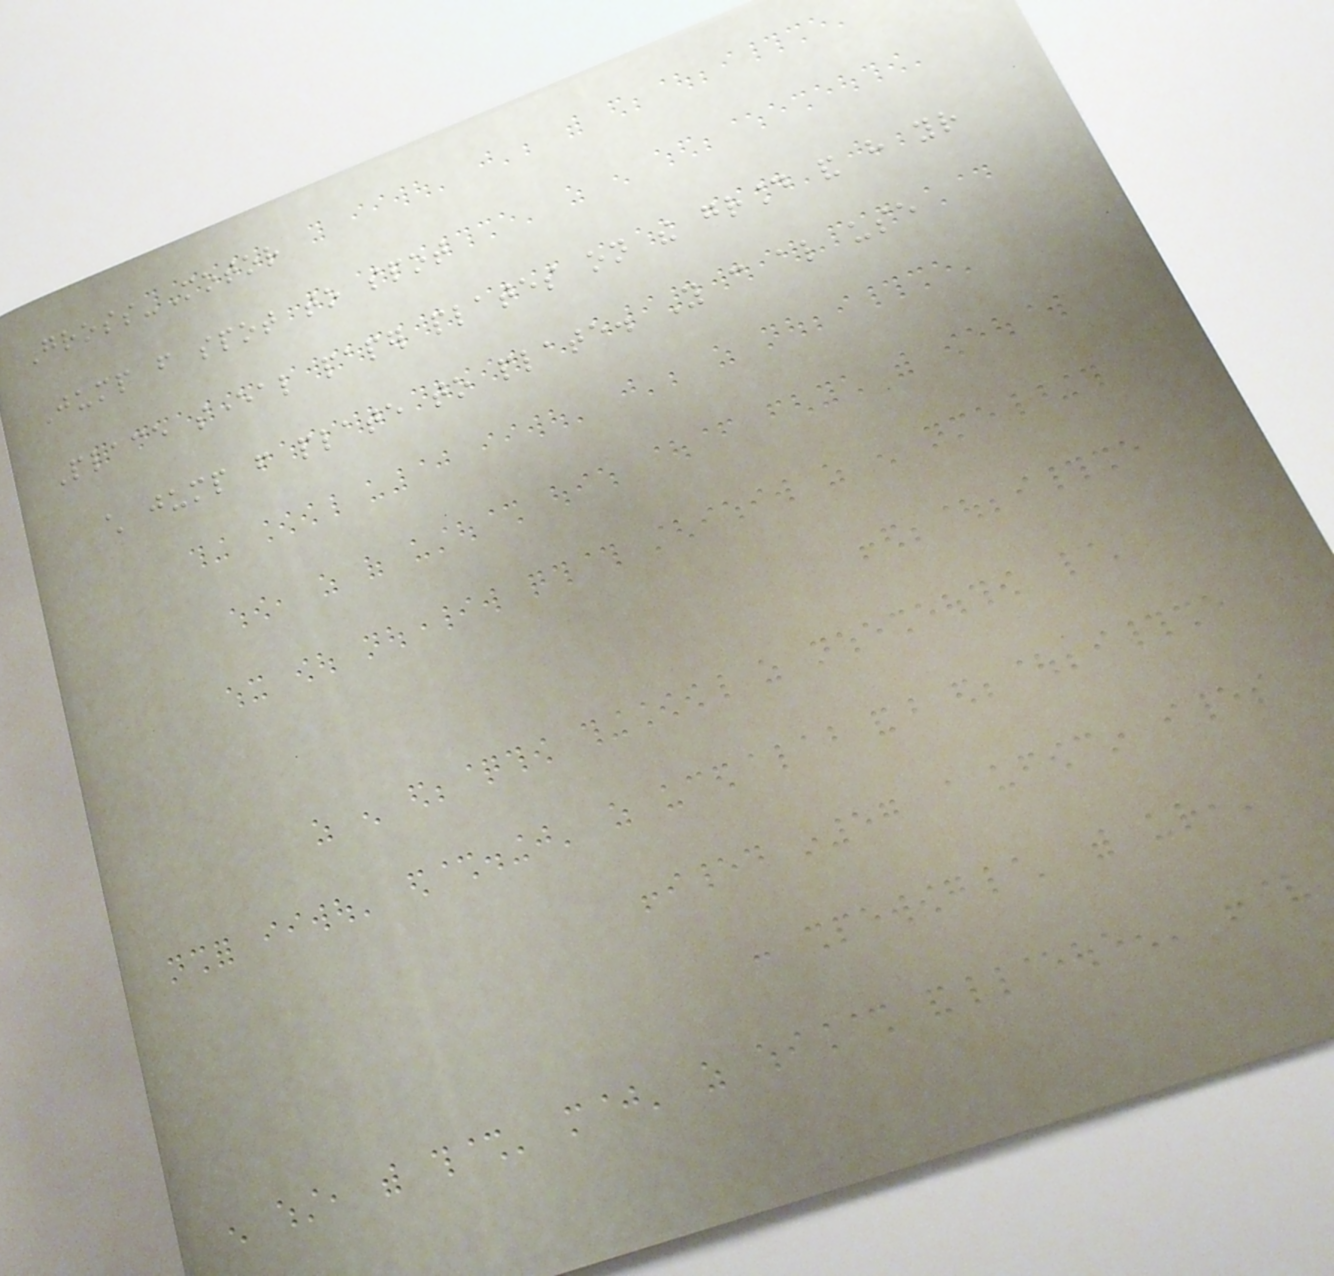Gross-Motor
Jump from spot to spot
Place several paper plates on the ground and have your
child jump from plate to plate. You can also use
